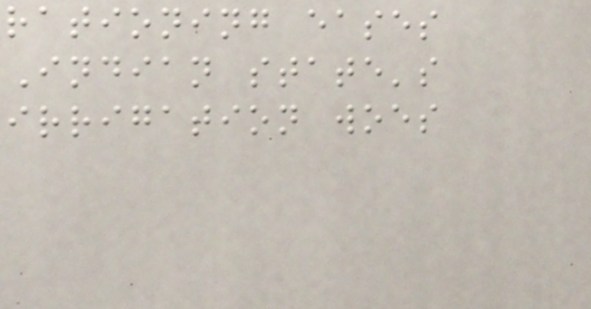rationing eases
Indian state's
irrigation woes
